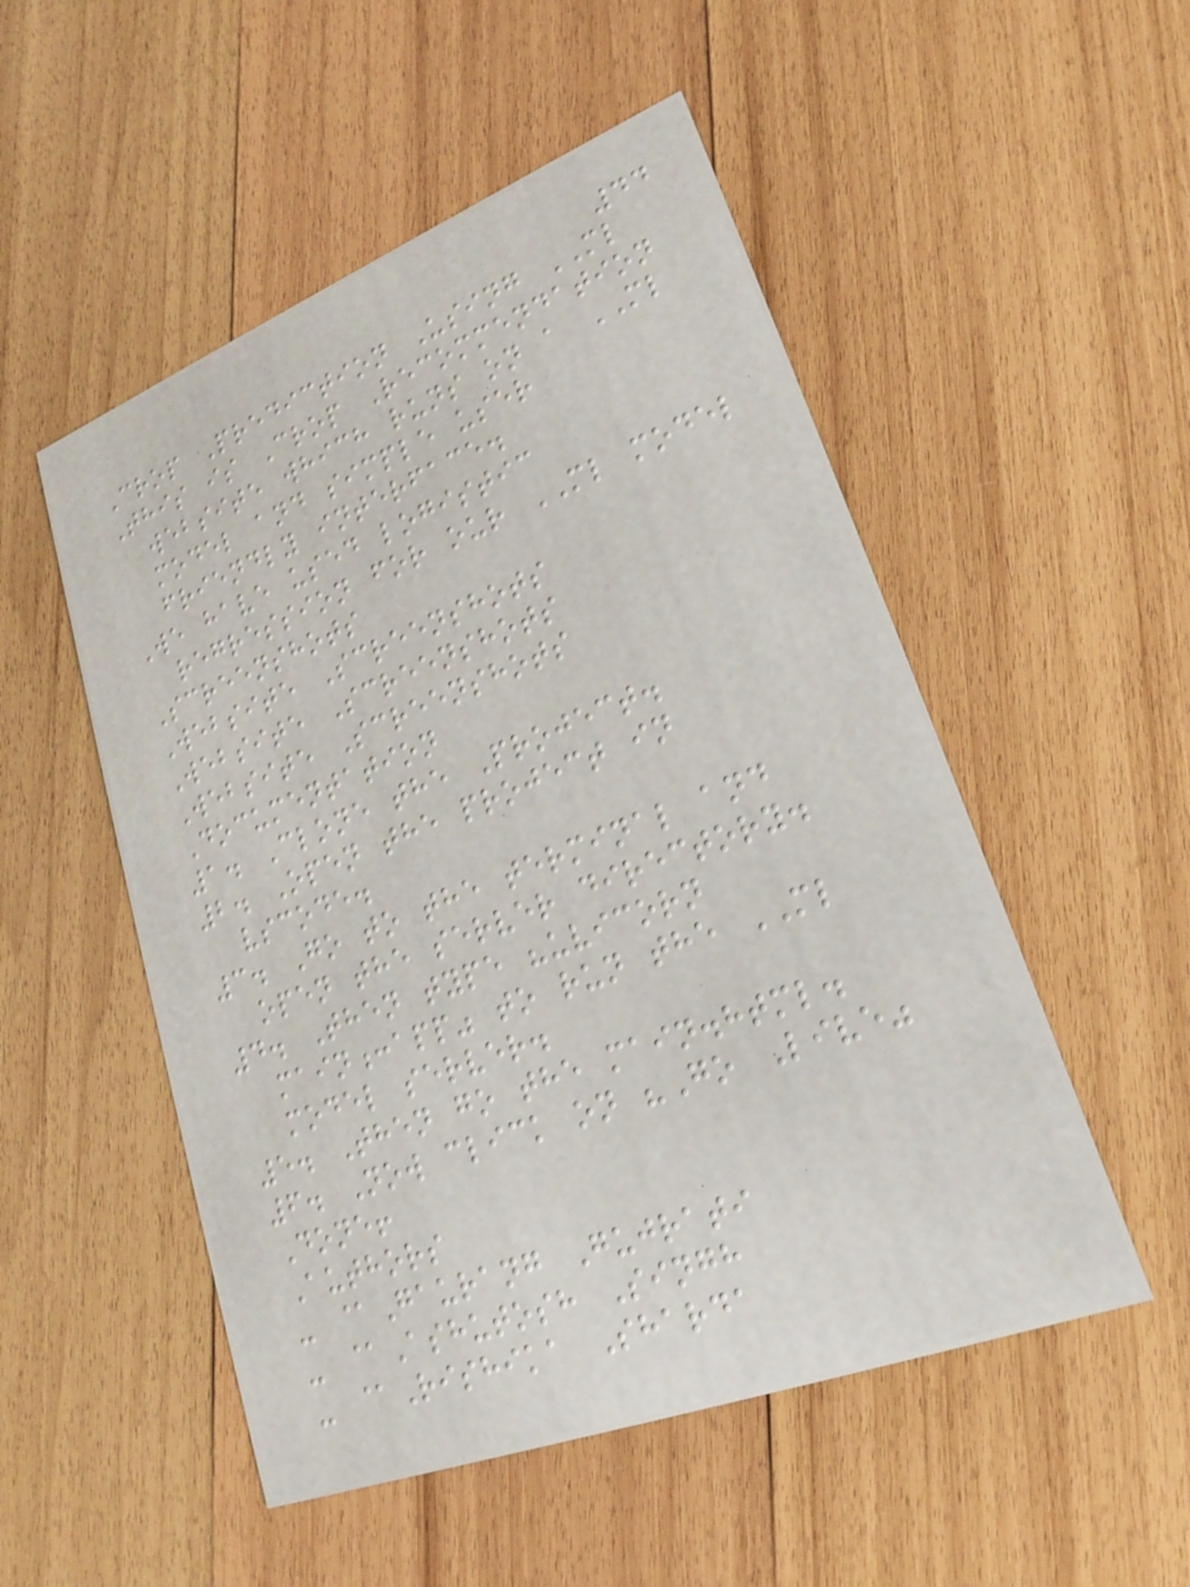44
Crop Prediction Using ML
This is Crop Recommendation
website which runs on a ML
model and simple user
friendly interface.
We have used logistic
regression for our ML model
Screenshots
Website Screenshots
Website Screenshots
Website Screenshots
Documentation
1. Clone the Project.
2. Open the project in
vscode.
3. Go to the terminal and
open the server directory.
4. Then type "uvicorn
main:app" to run the ML
model server.
5. Then go the main.html.
6. Now click on "Go Live"
Done!
Authors
- @Gaurang Gujrati
- @Ashutosh Singh
- @Rishika Sharda
